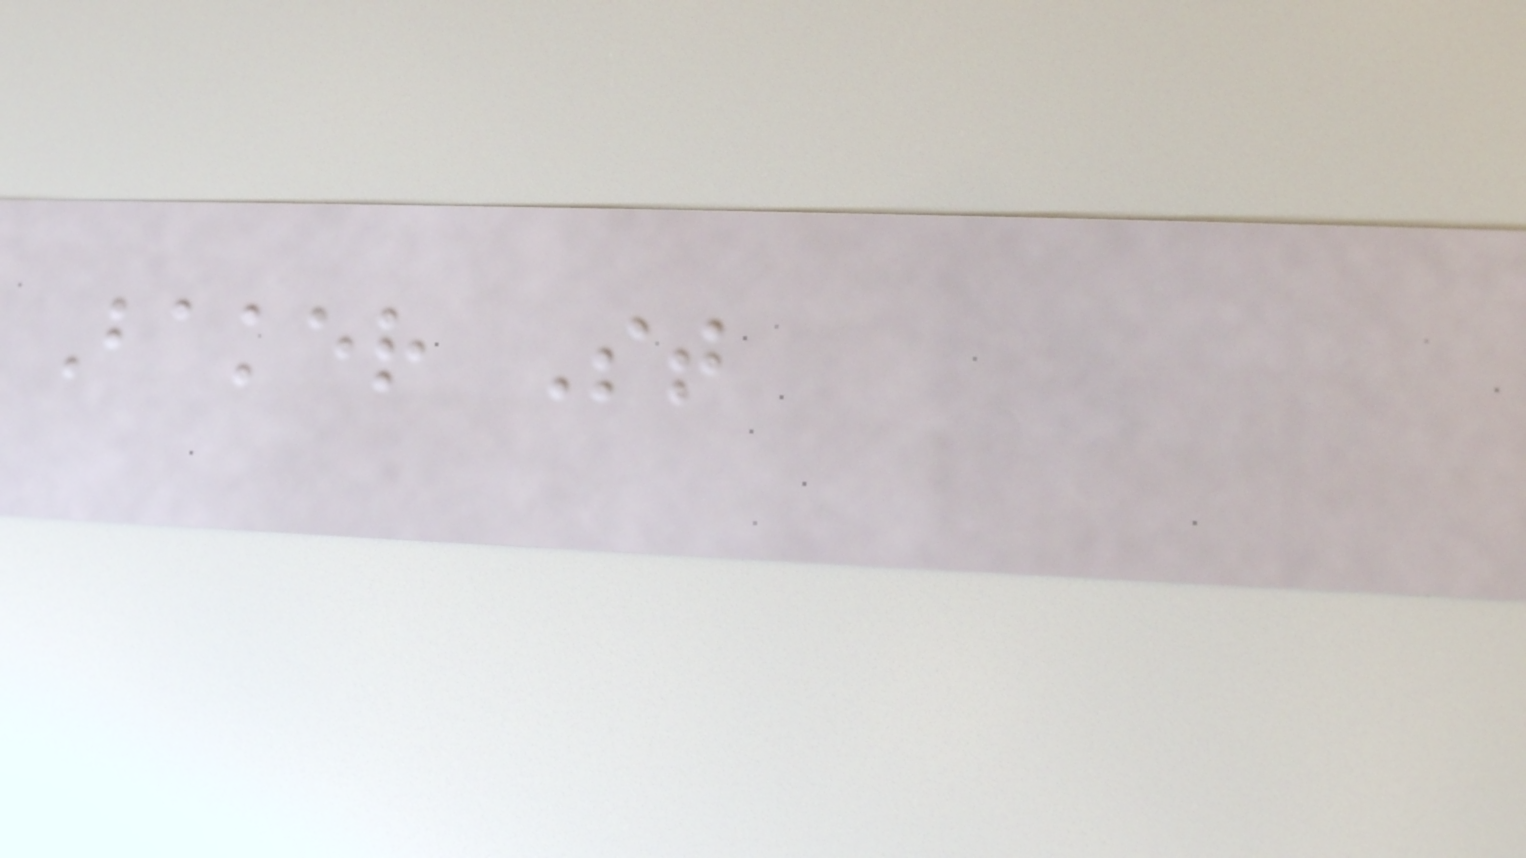Baker St
